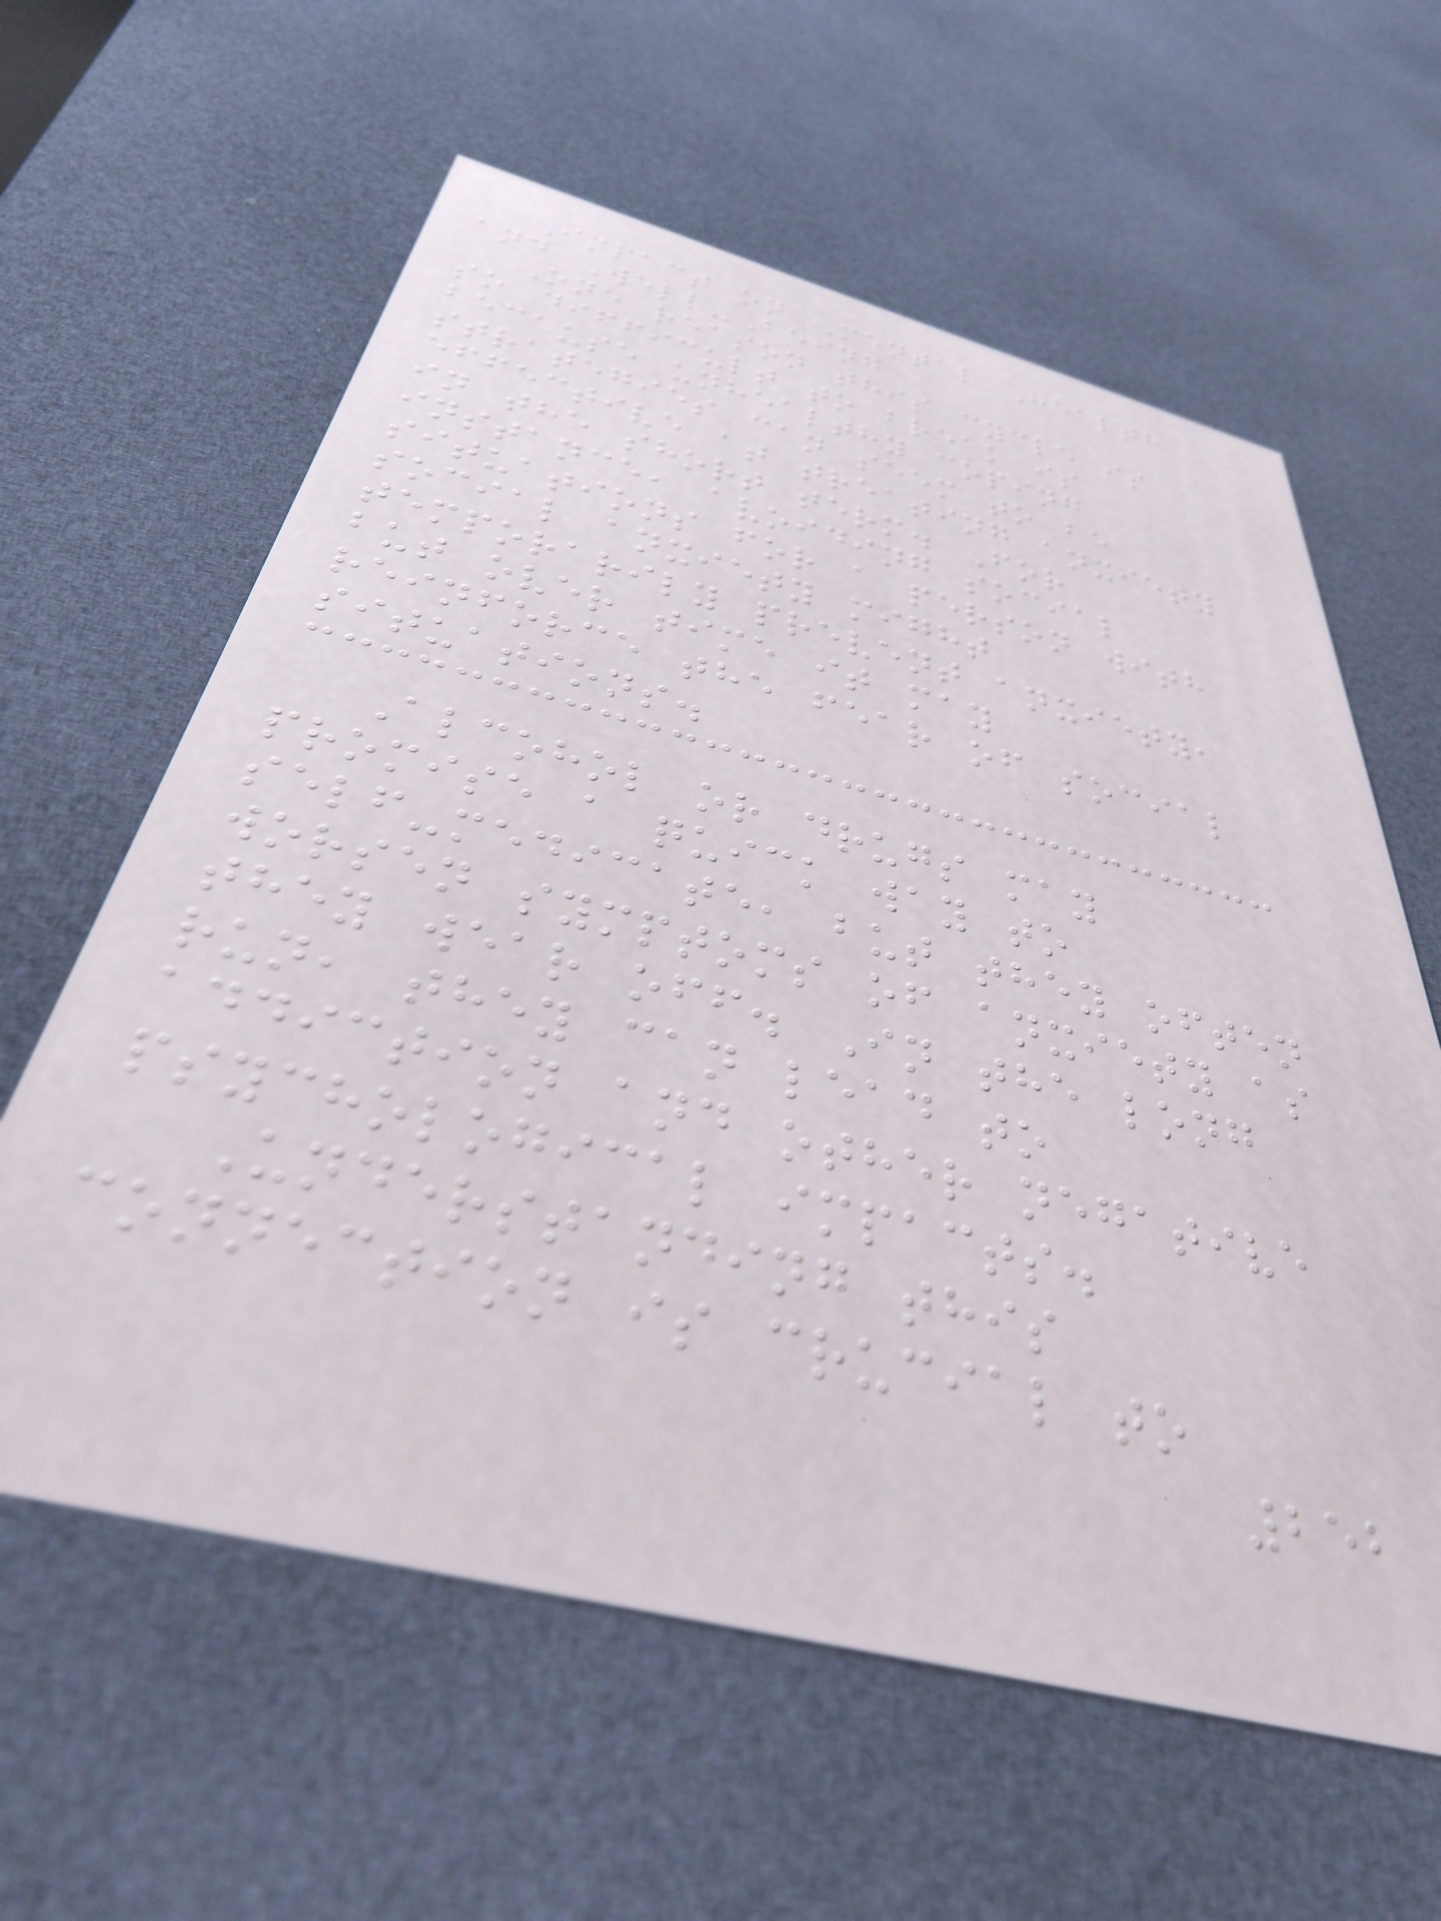Impact on Mental Health
and Well-Being
One reason this cycle is
so difficult to break is
because unhealthy coping
strategies can seem to be
effective at treating anxiety
in the short term. For
instance, avoiding social
situations for a person with
social anxiety might
temporarily prevent anxiety,
but over time it may
reinforce the fear of social
situations.
Alcohol or drugs may
promise a quick way to
self-medicate, but they often
worsen symptoms of anxiety as
they wear off. In the long
run, they can lead to
addiction and other negative
psychological impacts.
Understanding this
connection is crucial to
252
